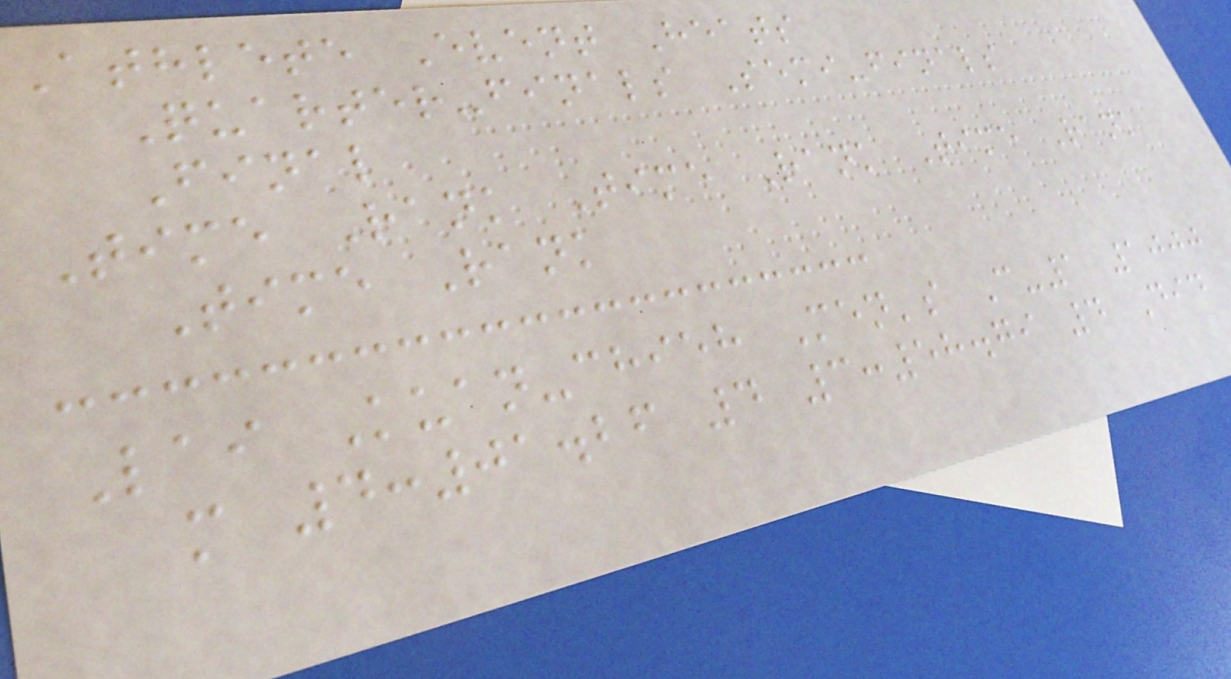Athlete Event Heats
Quarter-finals Semi-finals
Final
Time Rank Time Rank Time Rank
Time Rank
Lai Kuan-chieh Men's C-1 1000
m 4:01.26 4 3:58.79 4 Did
